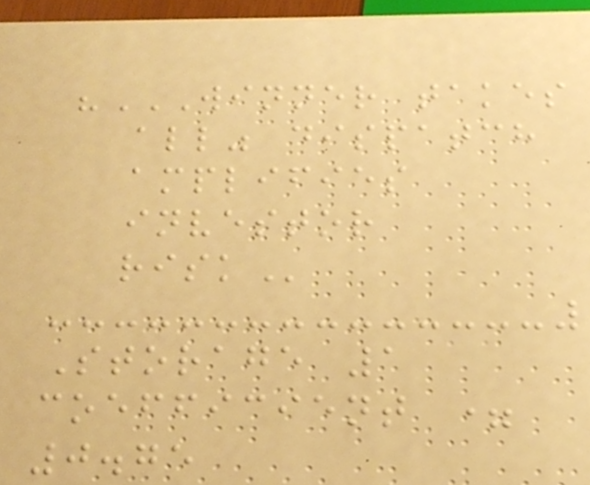"WINNER TAKES
ALL" DISPATCH
AMPLIFIES
INVESTOR
RISK
Storage 1
coefficient =
0.75
